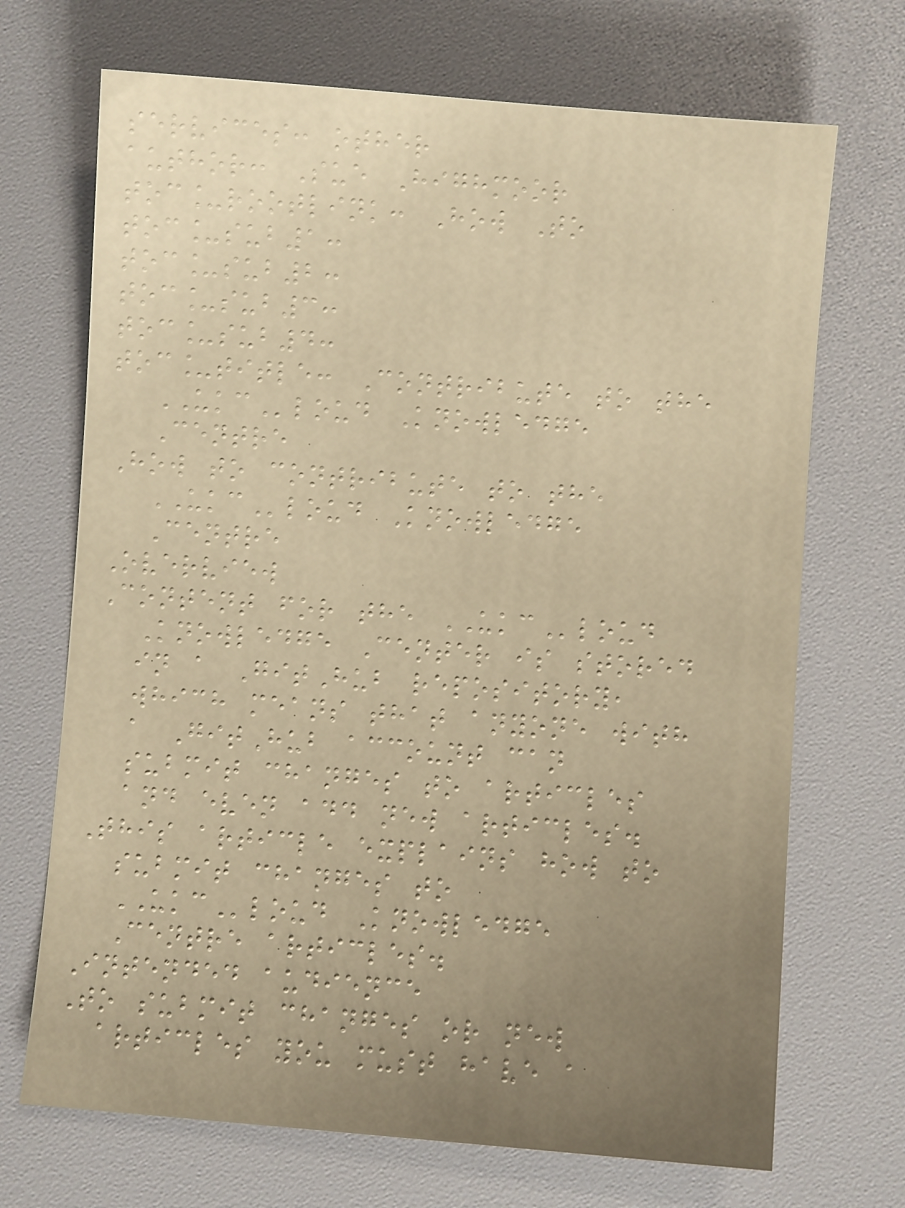services: other
author: Sue Highmoor
toc_rootlink: How To
toc_sub1:
toc_sub2:
toc_sub3:
toc_sub4:
toc_title: Contribute to the
UKCloud Knowledge
Centre
How to contribute to the
UKCloud Knowledge
Centre
Overview
Content for the UKCloud
Knowledge Center is stored
in a GitHub repository,
which means that anyone with
a GitHub account can
submit changes to articles
and even add new articles.
This article explains how to
submit changes to
UKCloud Knowledge
Centre articles.
Intended audience
To submit changes or new
articles you must have a
